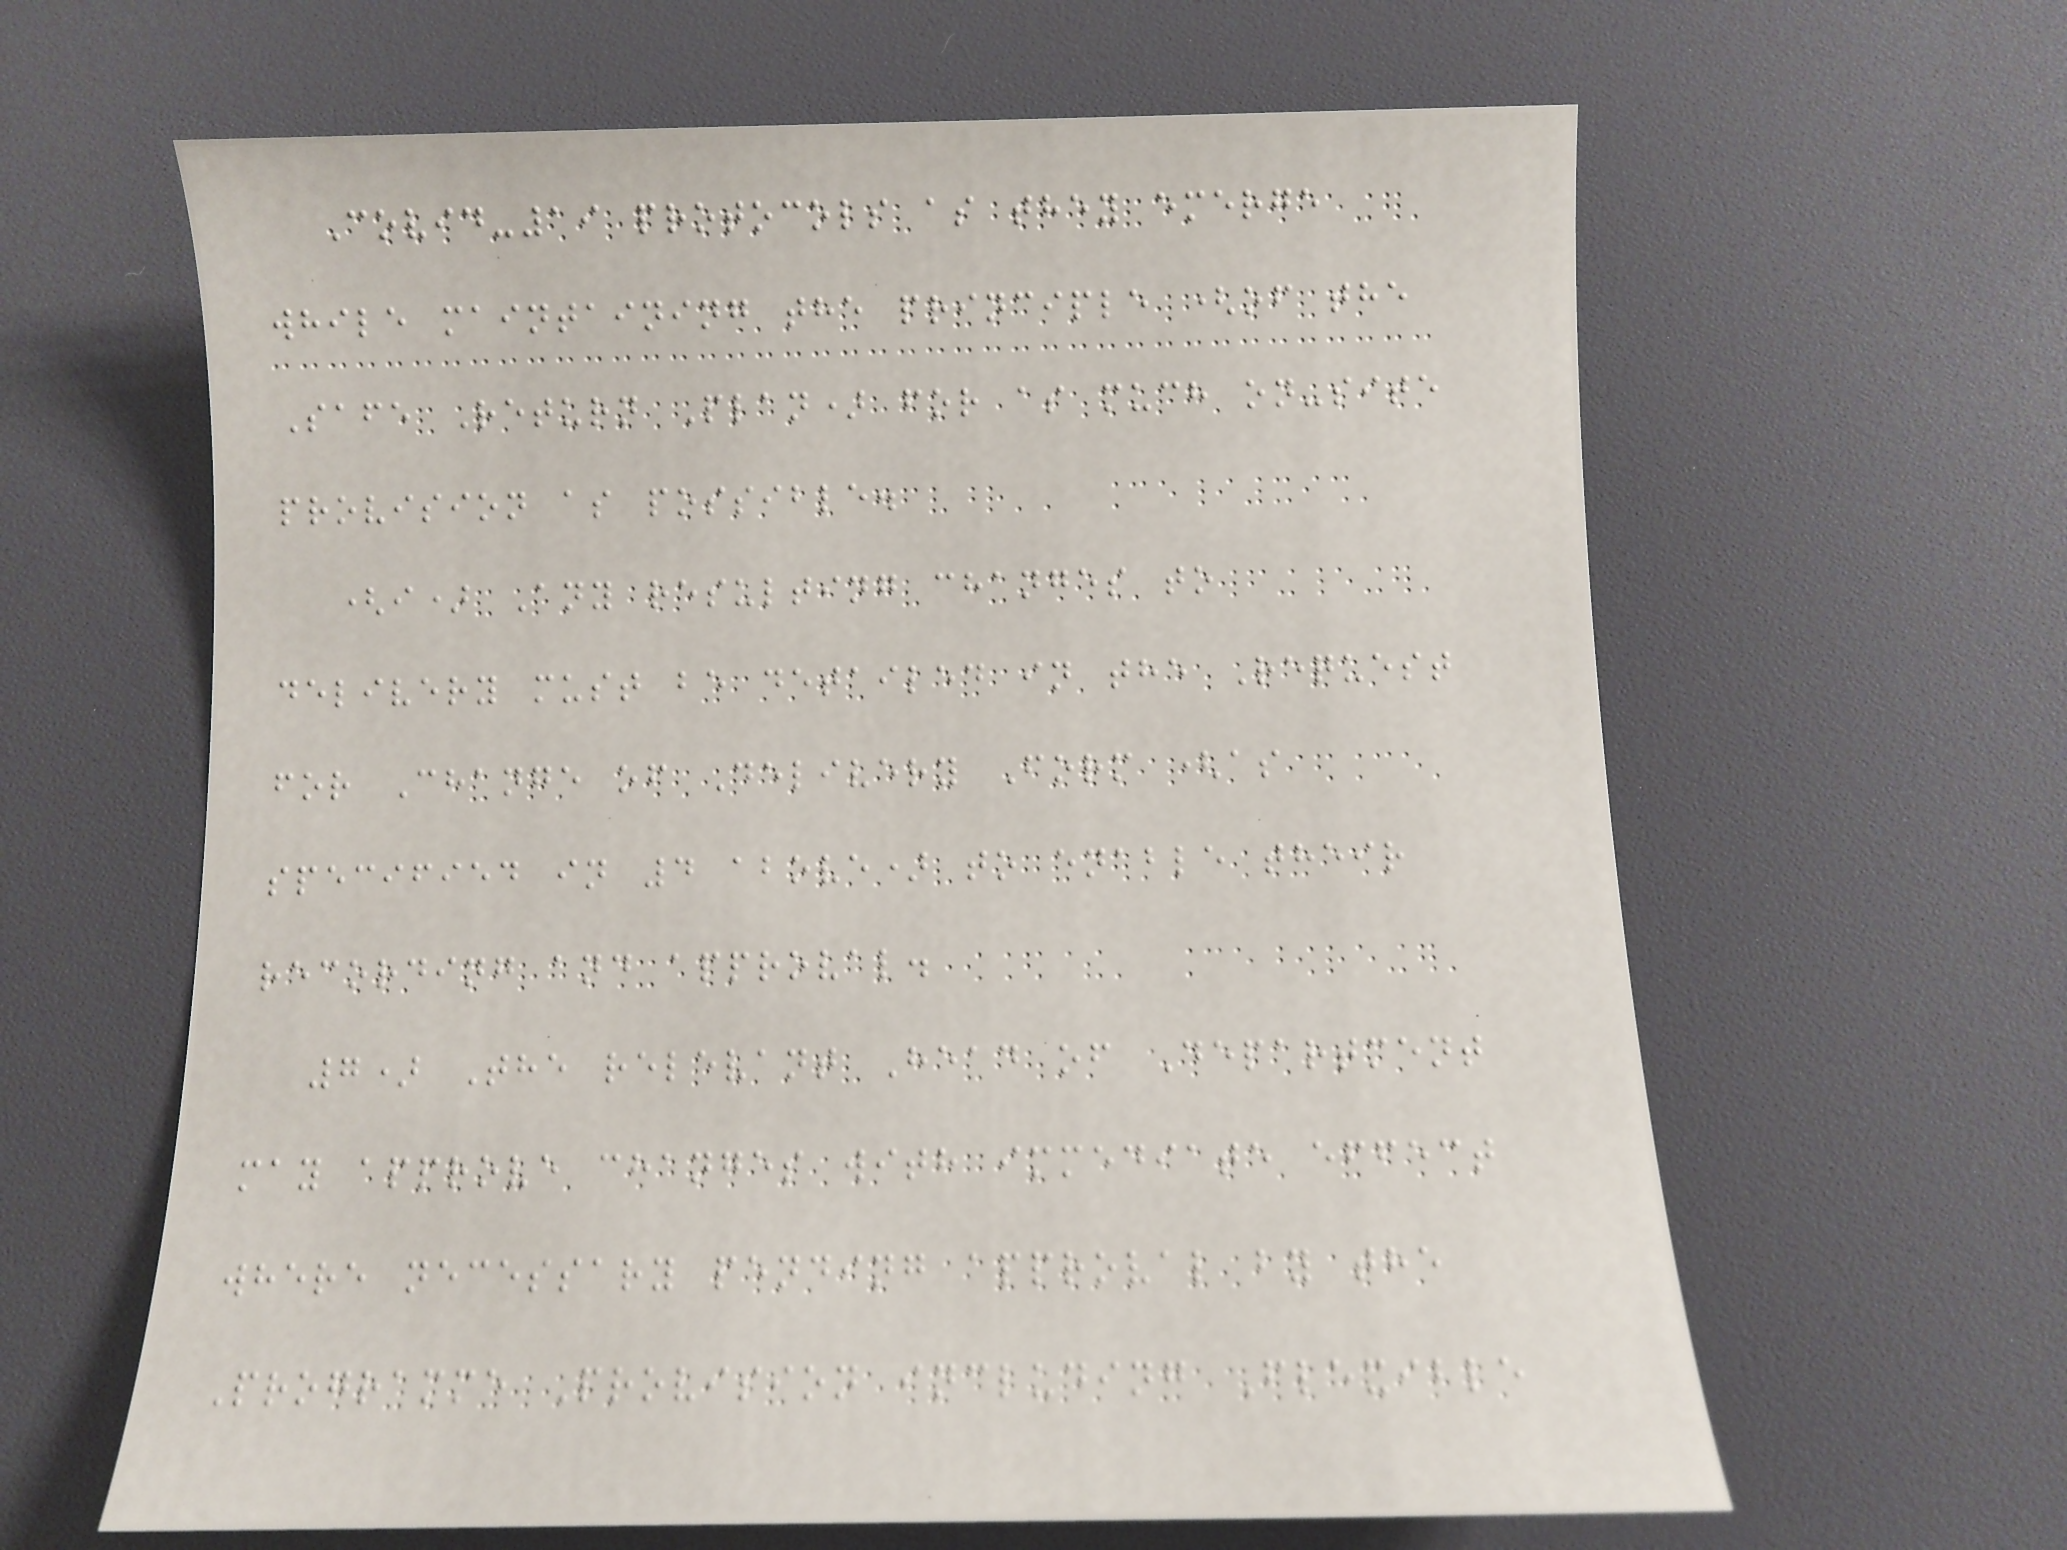Covid-19 protocols as they emerge
while maintaining the principle (of the
Safe Return Plan) for as much on-site
provision as possible.
(i) Any resulting changes to
delivery must be detailed in the Request
for Change of Delivery Form (as
specified in 4 above) to enable their
recording and approval.
7) The relevant Head of Department
may approve changes with immediate effect
where necessary pending approval by the
Programme Provision including Flexible
